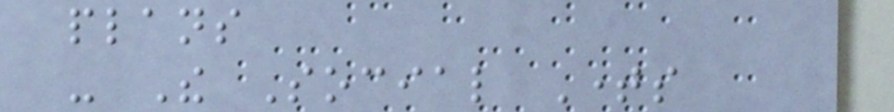plans
- The Social Times
